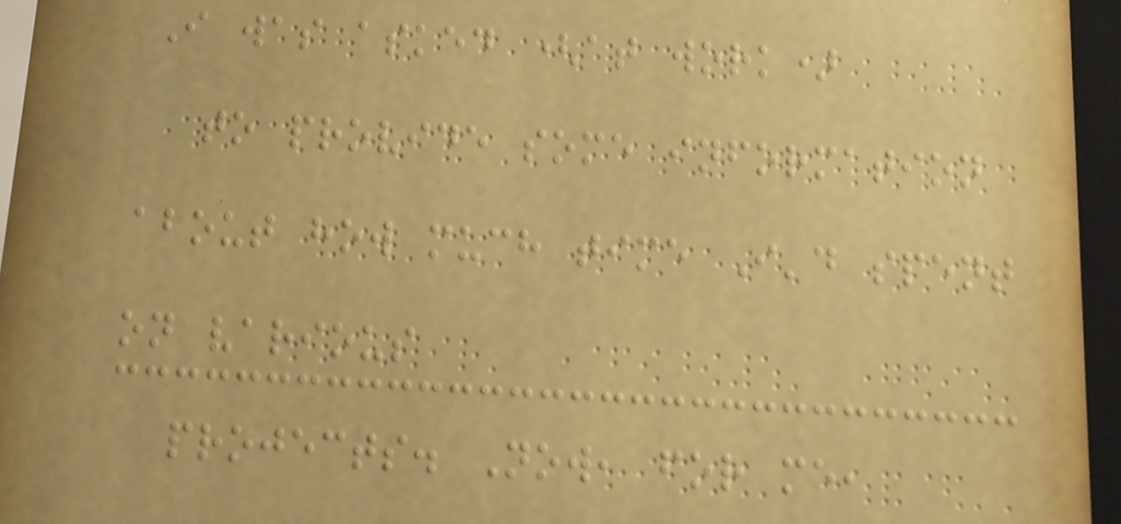I was asked (at work)
to provide some information
about how much time I'd spent
on various
projects. Now, for me,
